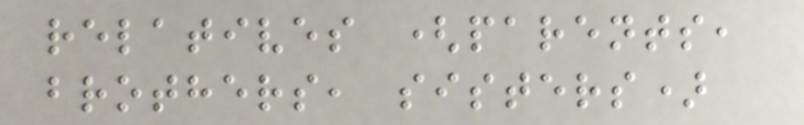relatives (parents,
brothers, sisters)
